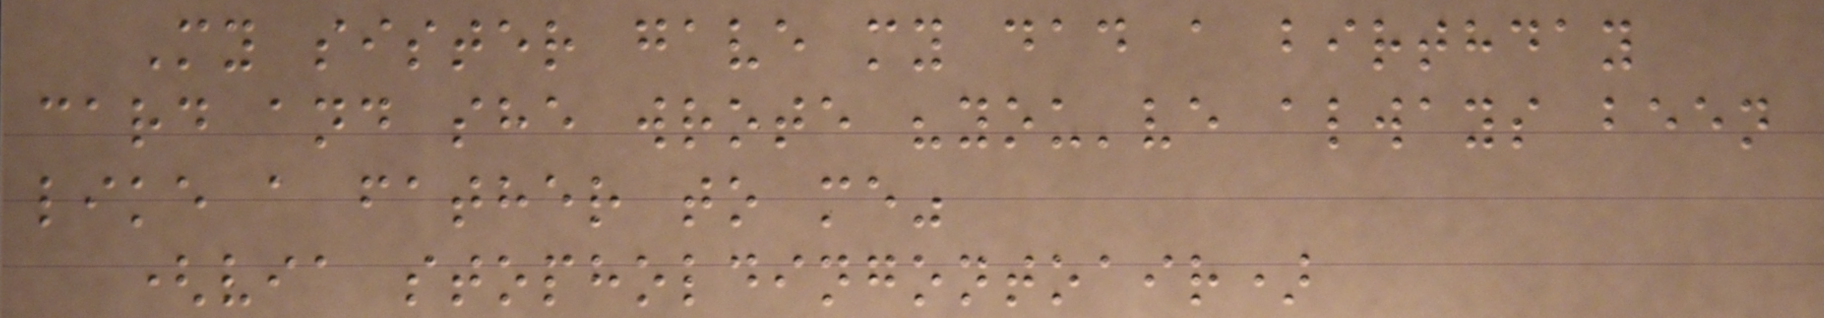My sister gave my dad a birthday
card and she wrote "you've always been
like a father to me"
(via stopholdingontoair)
